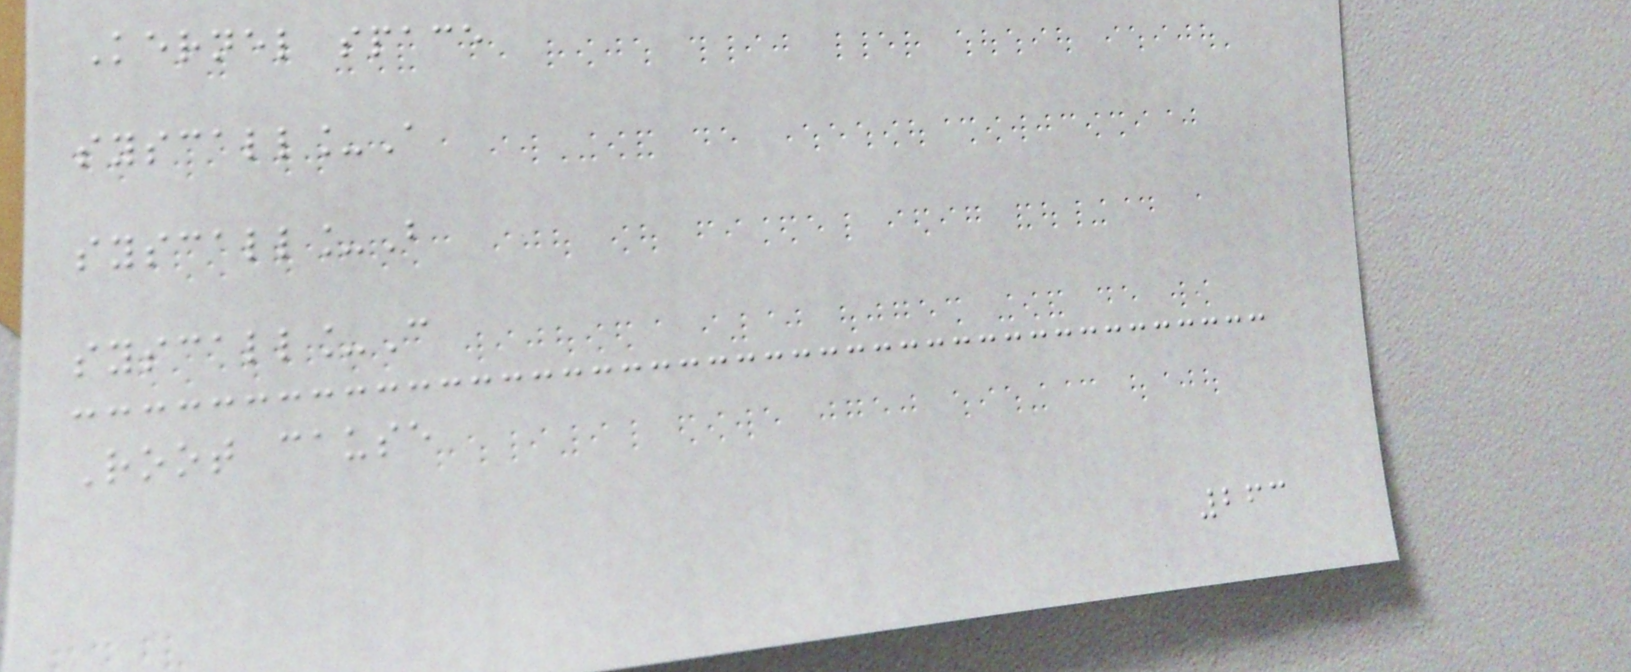Kernel space
syscall_A
syscall_B
syscall_C
Root cause
263
